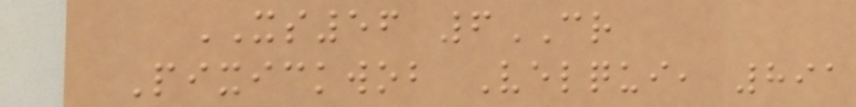XS56 6CR
Pixickwob Velqui, 891
